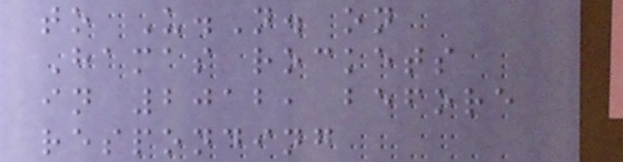to U.N. on
Hamas rockets
in 2012, before
responding
